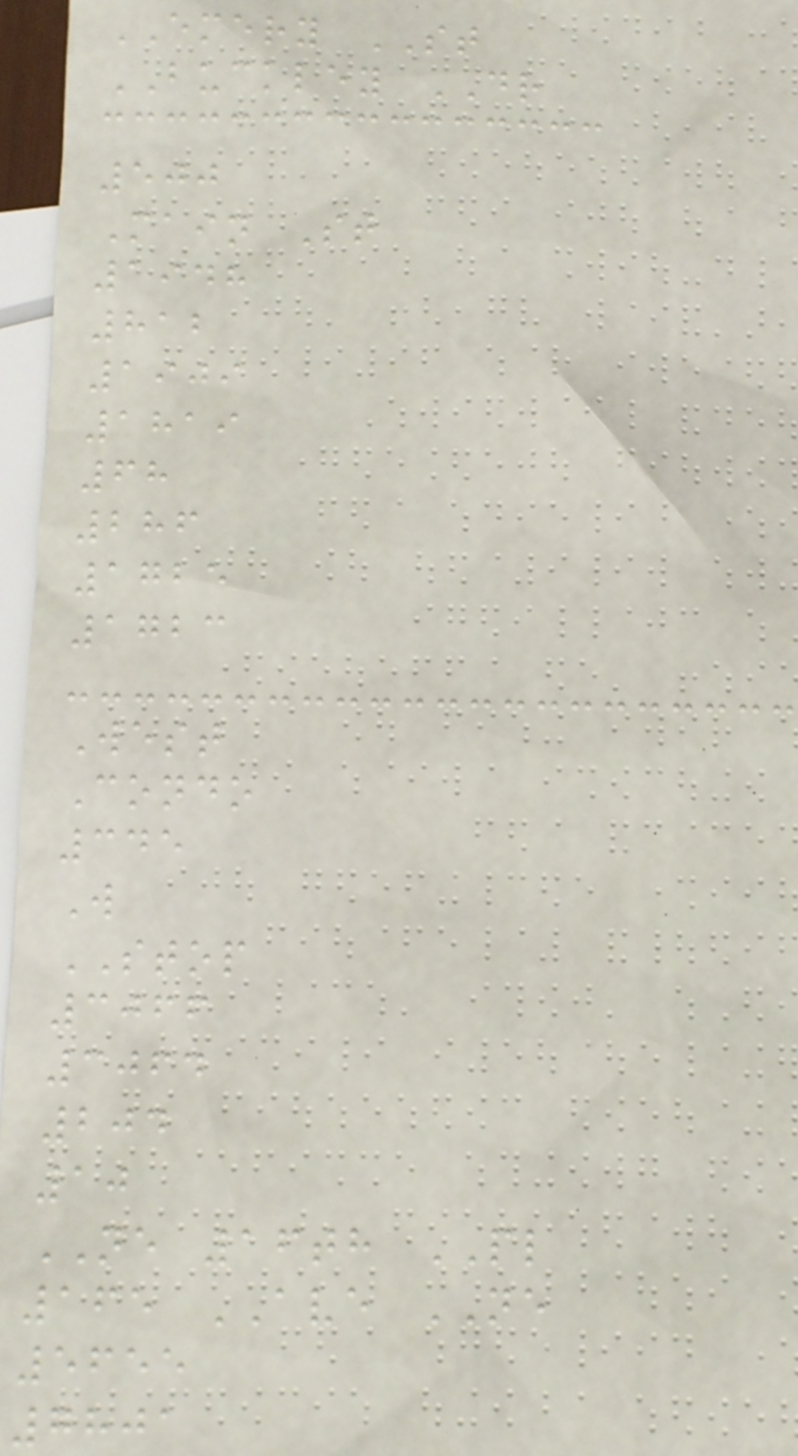EMERY ST
BUCKLEY DR
500
Main St
1948
812
1909
1819
68
286
1725
1723
West
Condo
345
W
STOP
3066
3064
204
10
NE 16th PL
165 AVE NE
5655
7801
